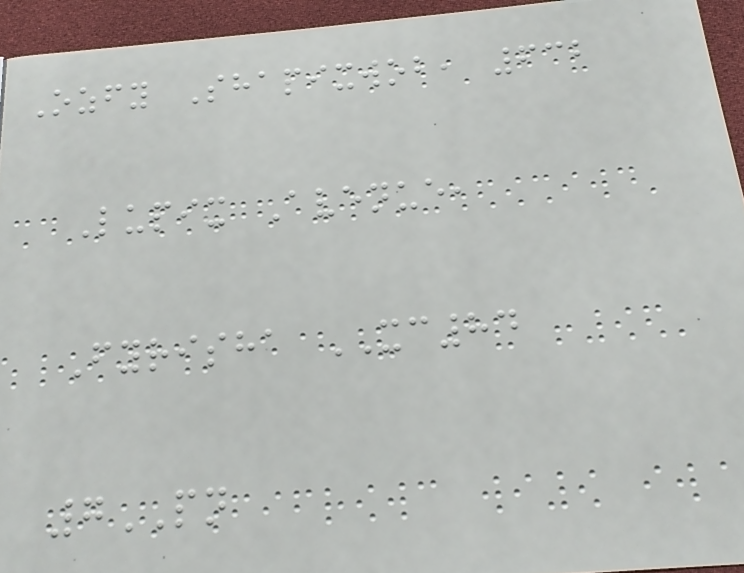Ozfy Shapixwob, 632
Lupix Avenue,
Fyrisha XC84
7PN
